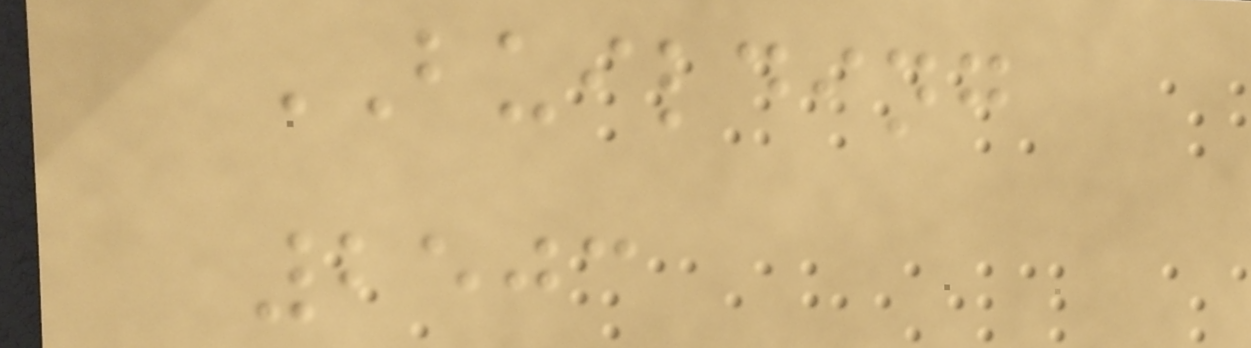BUILDING
2503
